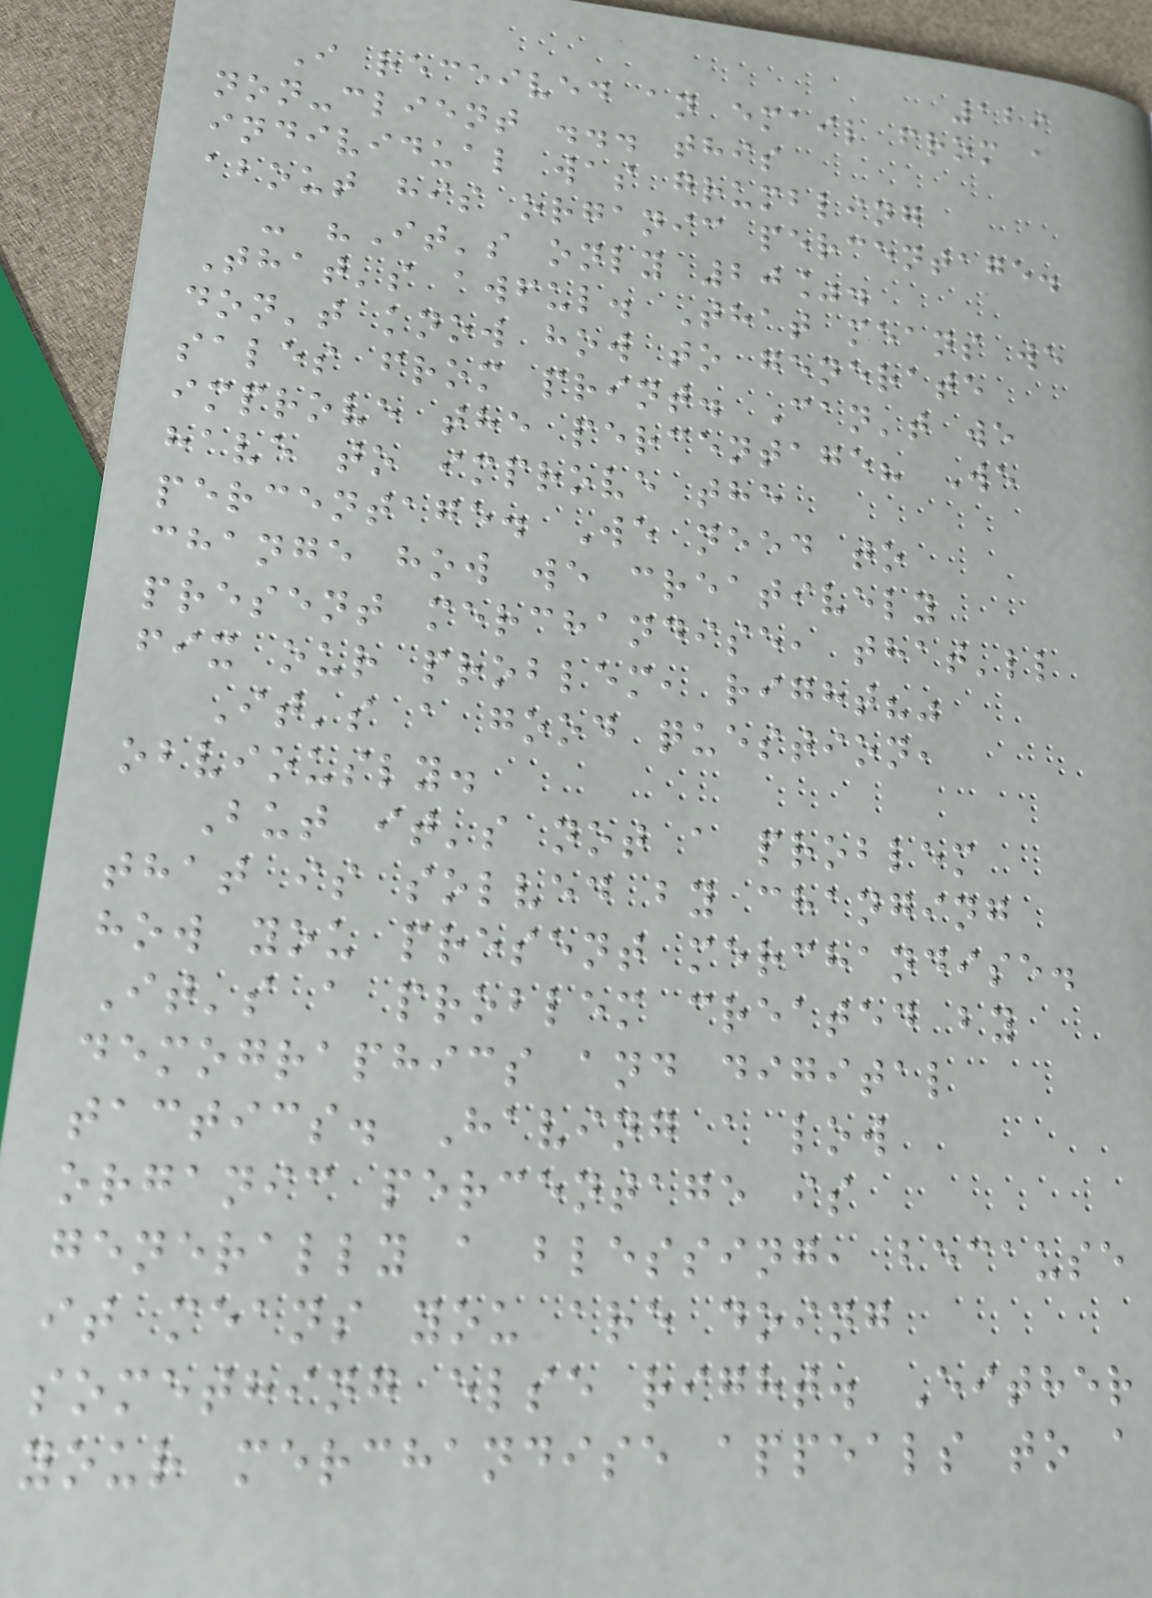129
I received an email from a
non-client ... this
individual was grumbling
about his organic percentage.
- "It's only 20%.
That's awful. That means we
don't know how to generate
sales from print. Can't we
improve the percentage? We
have to improve the
percentage. We need to
change how we creatively
present merchandise, that'll
fix our problem, right?"
It's a good question,
obviously.
But it's not a problem
that is solved by changing
how you present merchandise.
It's a problem created by
demographics and digital
tactics. Having a low
organic percentage is
generally a blessing, because
it means you are doing
something else right. Either
your merchandise appeals to a
